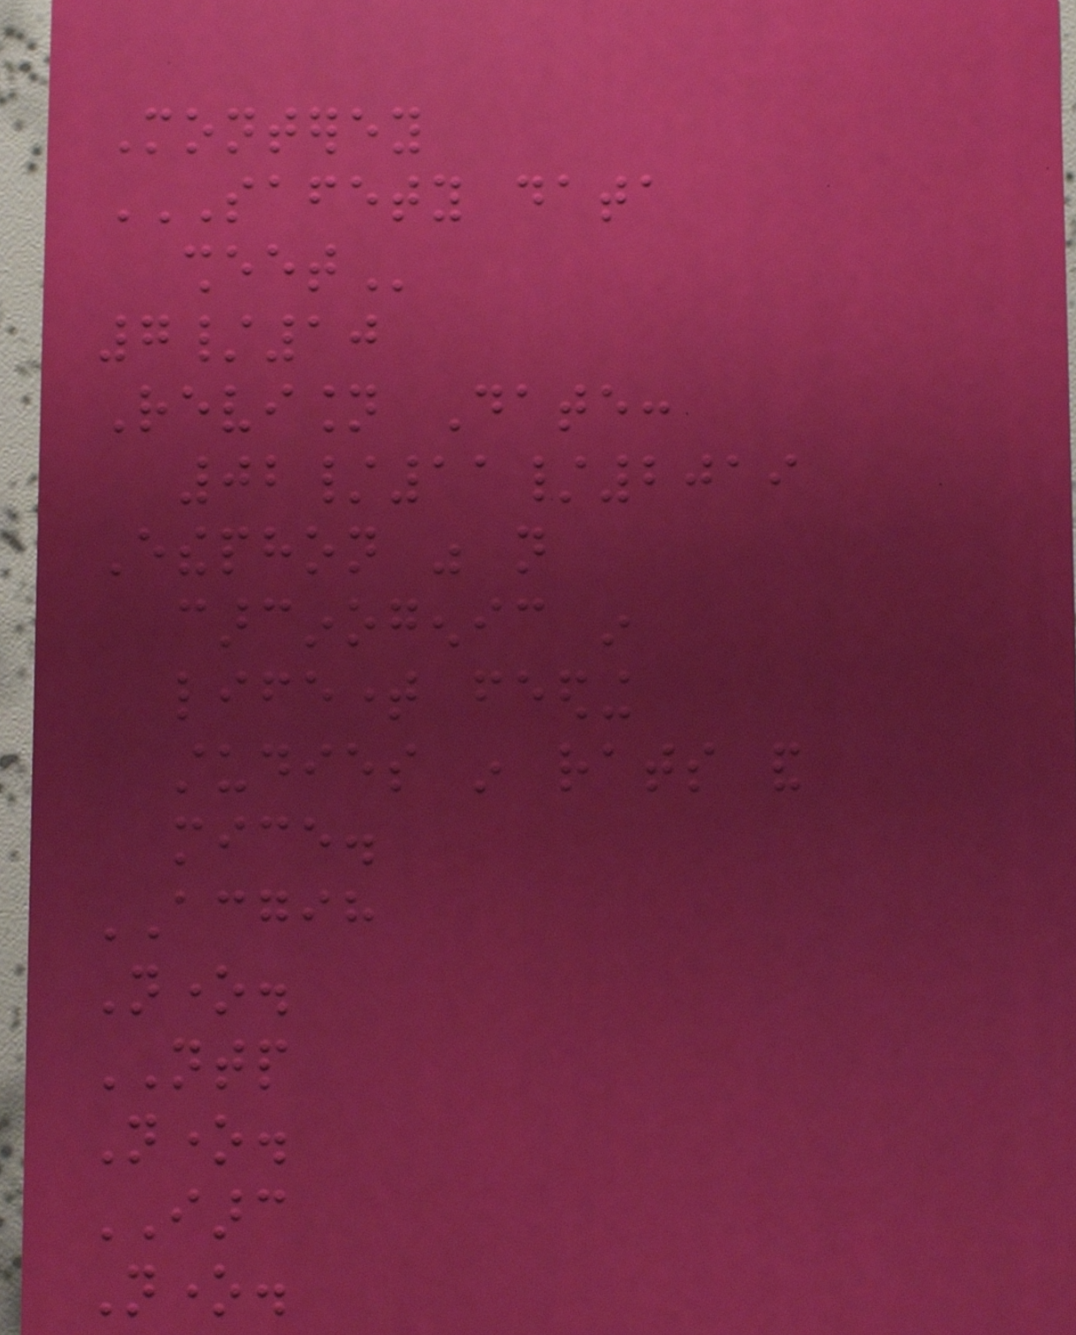Monterey
SAFETY DATA
SHEET
7/10
Revision Date:
02/11/2019
Ethephon was not
carcinogenic in
lifetime feeding
studies in rats and
mice.
ACGIH
None.
NTP
None.
IARC
None.
